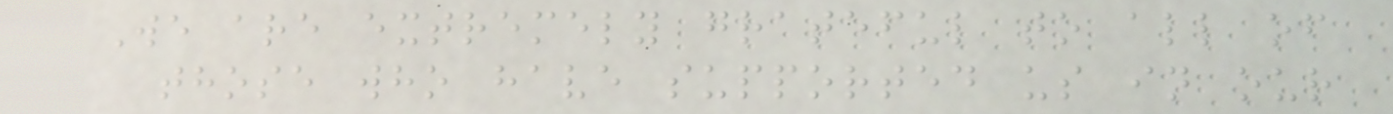We are extremely grateful to all of
those who have supported us in our
